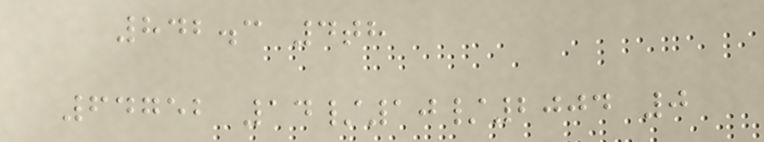842.3 4th
64752 14/10/2004 0
